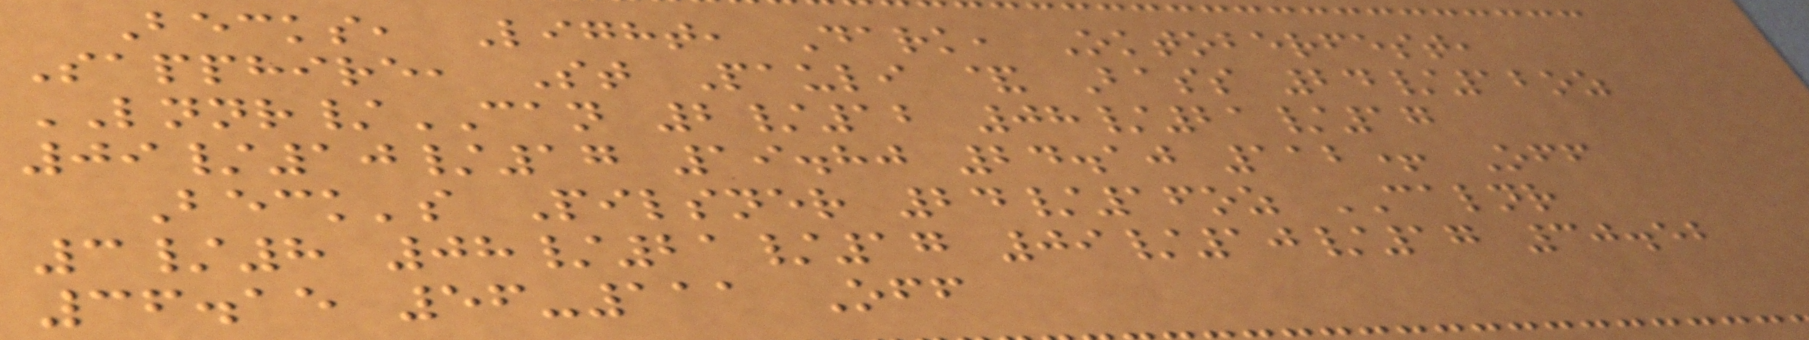Becks, Light, Dark, Oktoberfest,
Sapphire, St Pauli & Bass 24/12oz
LNNR/CAN 2/12 08/21/17
09/10/17 19.80 24.10 112+ Off
Beck's Pilsner 24/16oz CALNR
3/8 08/21/17 09/10/17 30.52
36.15 56-111 Off
